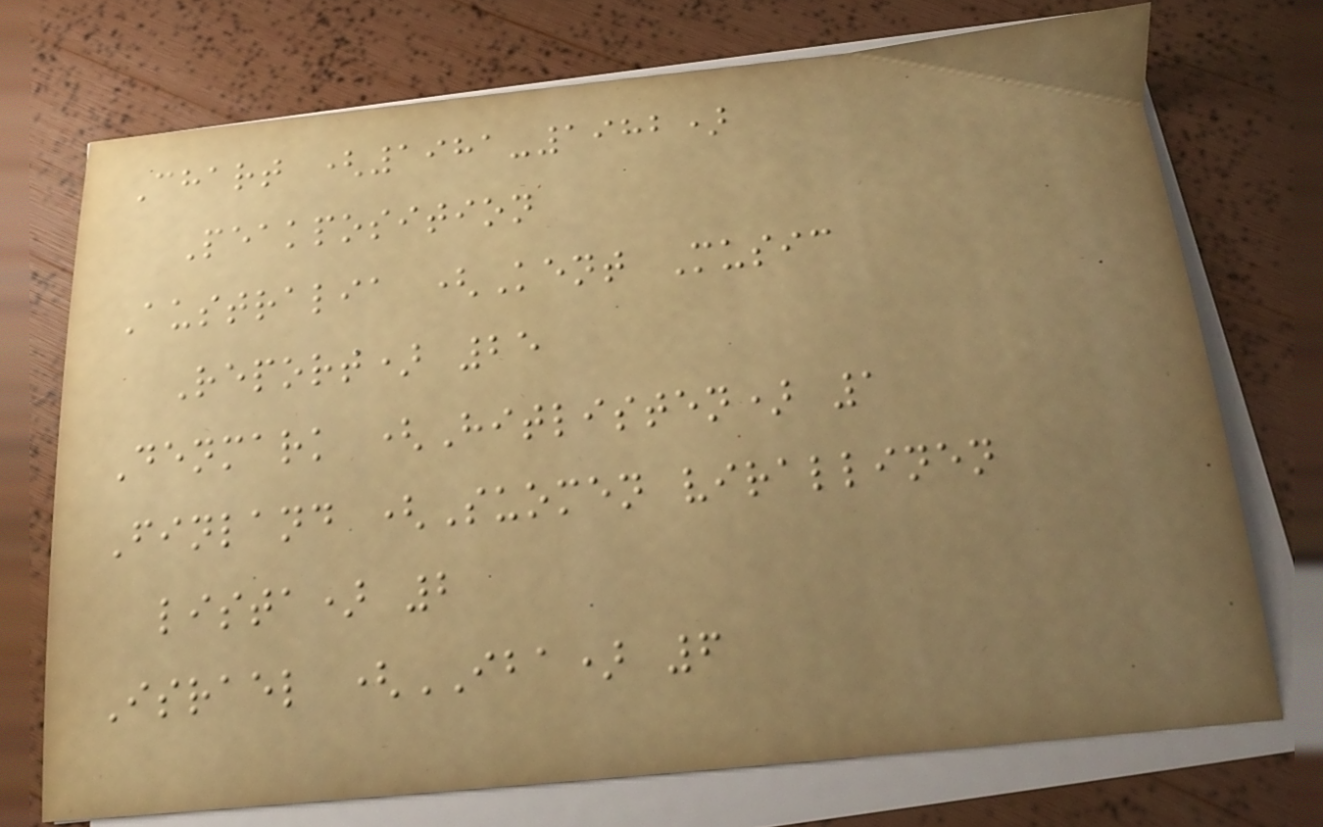Chart (1981-1982)
Peakposition
Australia (Kent Music
Report) 25
Denmark (Hitlisten) 1
Finland (Suomen virallinen
lista) 2
Israel (IBA) 6
